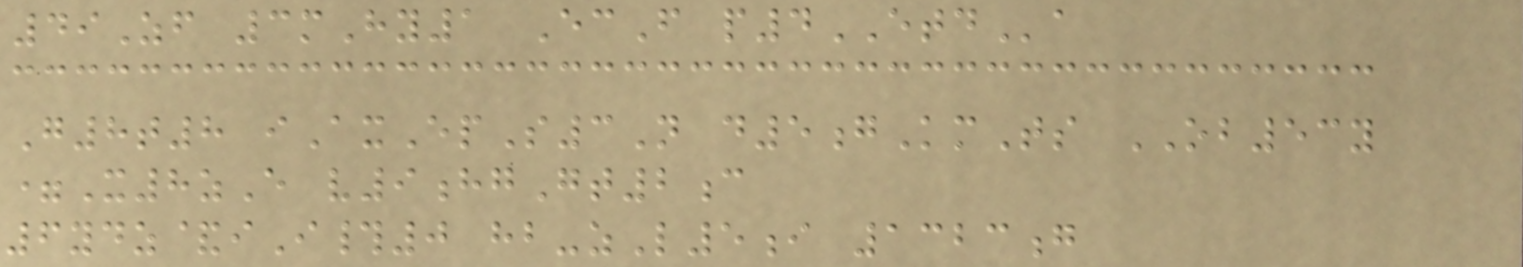49Zf 3mHy1 EcF p4ETDa
G8t8 iAxEpS3N d5gKmTs OB53y
=X8zE v9hgGt2c
6ydz&iI#0 hb-zL5i 1323g
